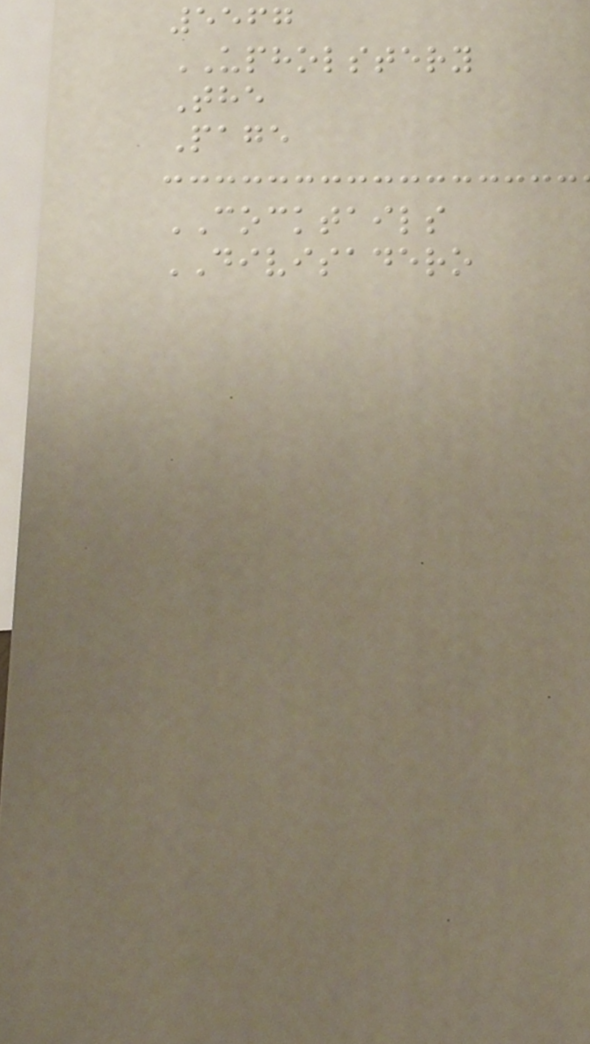5567
UPHOLSTERY
The
Page
COCKTAILS
DIVISADERO
